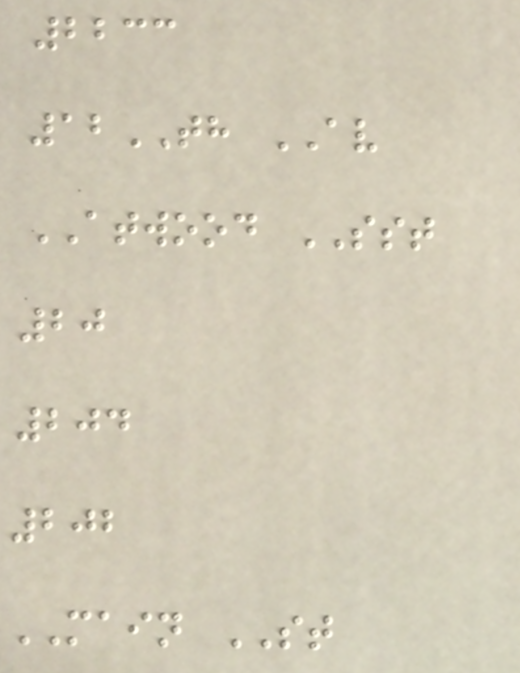2233
12TH AV
ATWOOD SST
20
204
202
MAIN ST
